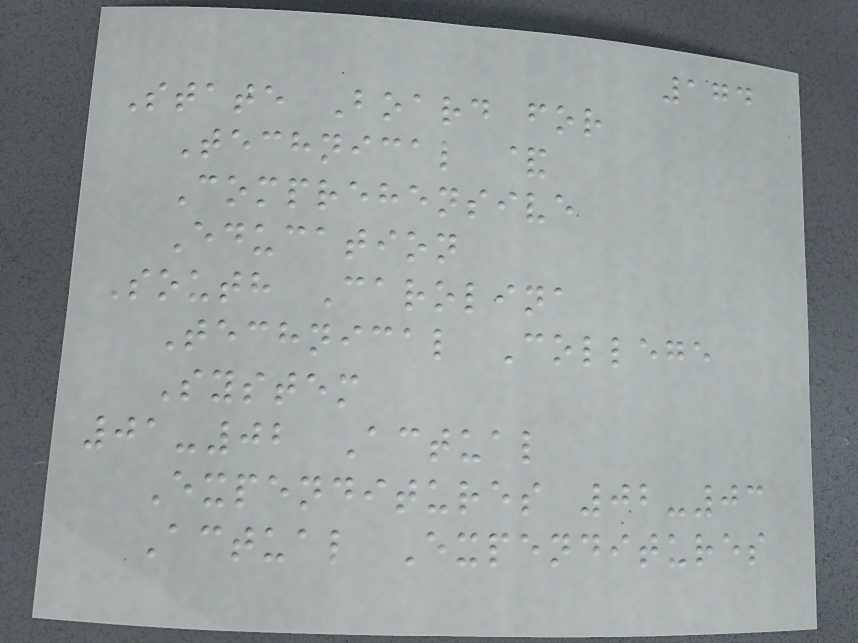174
State Board for
Technical &
Comprehensive
Education
South Carolina
Technical College
System
01-02 Actual
Expenditures 02-03
Actual Expenditures
